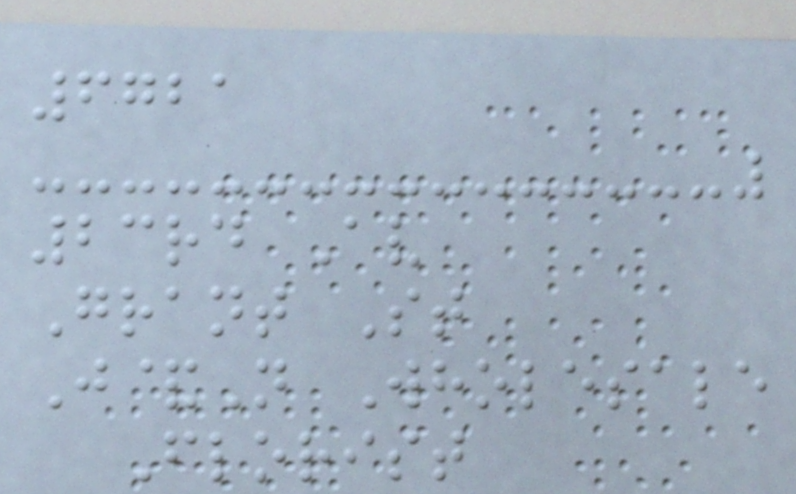6721
23rd Av
Grant St
J&N Wholesale
Florist
